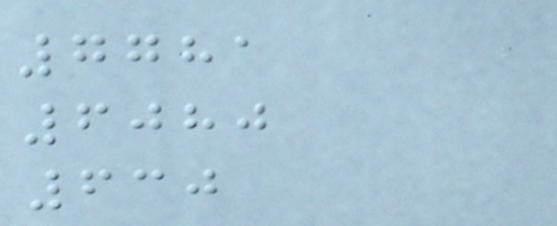7781
6080
630
